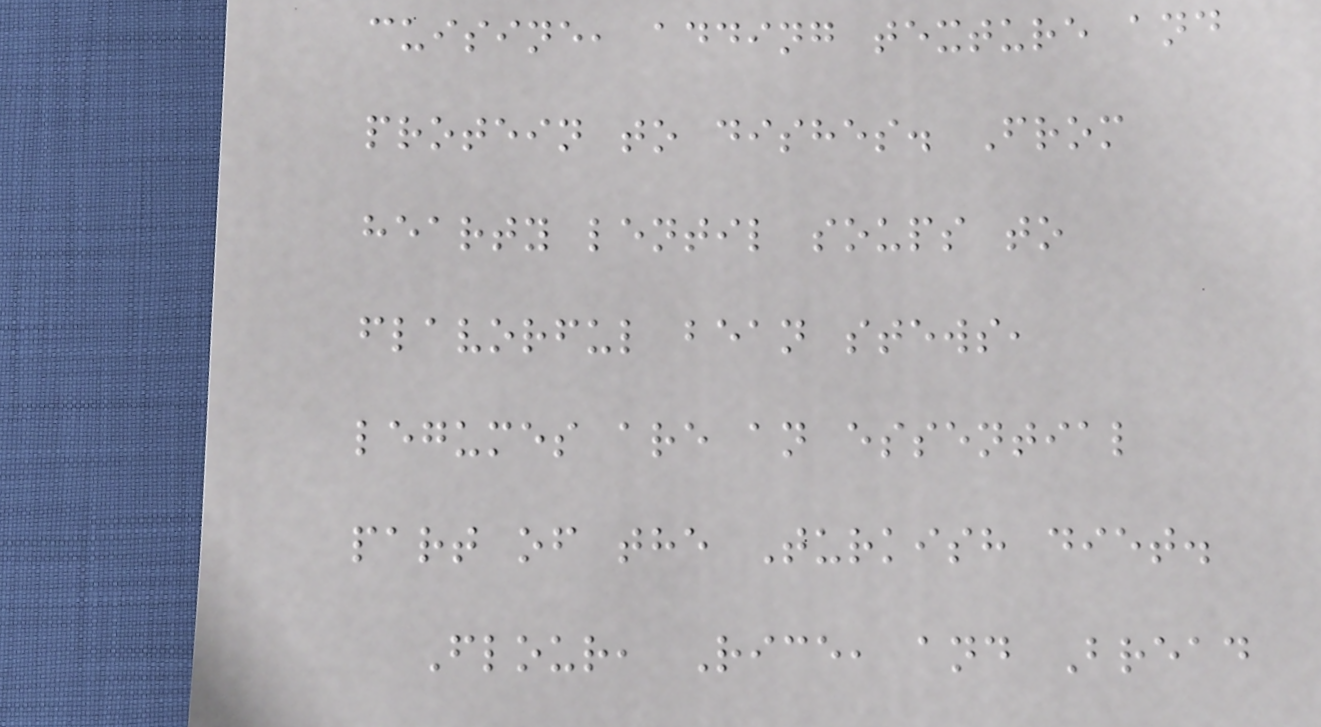cuisine, adding texture and
protein to dishes. From
hearty lentil soups to
flavorful bean stews,
legumes are an essential
part of the Turkish diet.
Flour, Rice, and Bread
